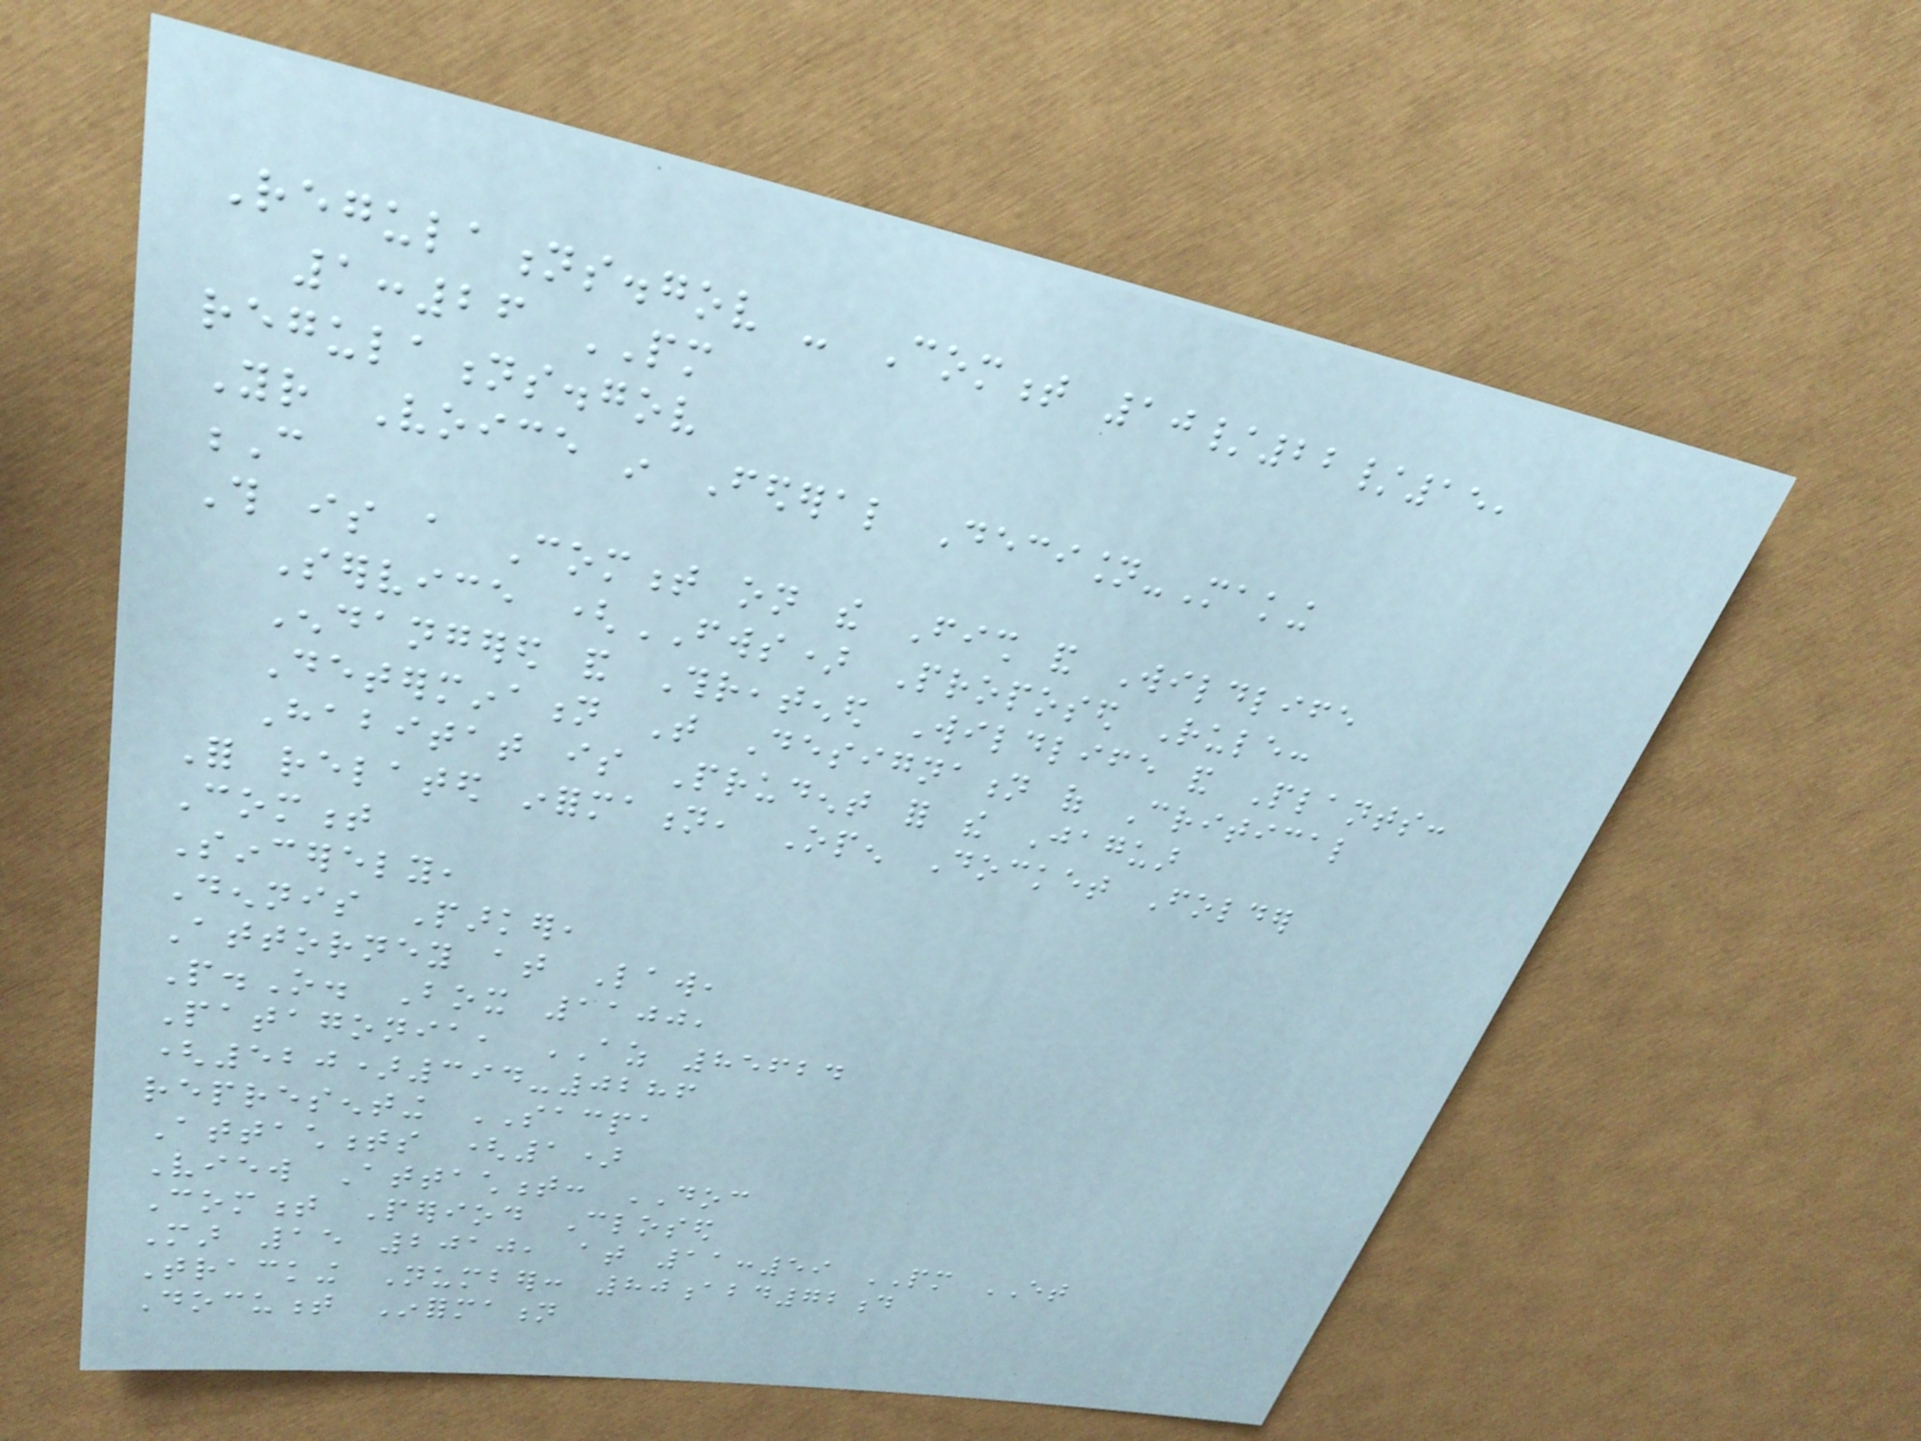Regulations.gov - Comment 10/22/15,
1:26 PM
regulations.gov
Your Voice in Federal Decision-Making
C
This is a Comment on the Fish and Wildlife
Service (FWS) Proposed Rule:
Endangered and Threatened Wildlife and Plants:
Determination That Designation of Critical
Habitat is Prudent for the Jaguar
For related information, Open Docket Folder
Comment
Sincerely,
Dennis Parker,
Attorney at Law,
P.O. Box 1100,
Patagonia, AZ 85624
(520)394-0286
representing SACPA
Attachments (1)
View Attachment: DOC
Comment Period Closed
Mar 15 2010, at 11:59 PM ET
Tracking Number: 80abd72d
Document Information
